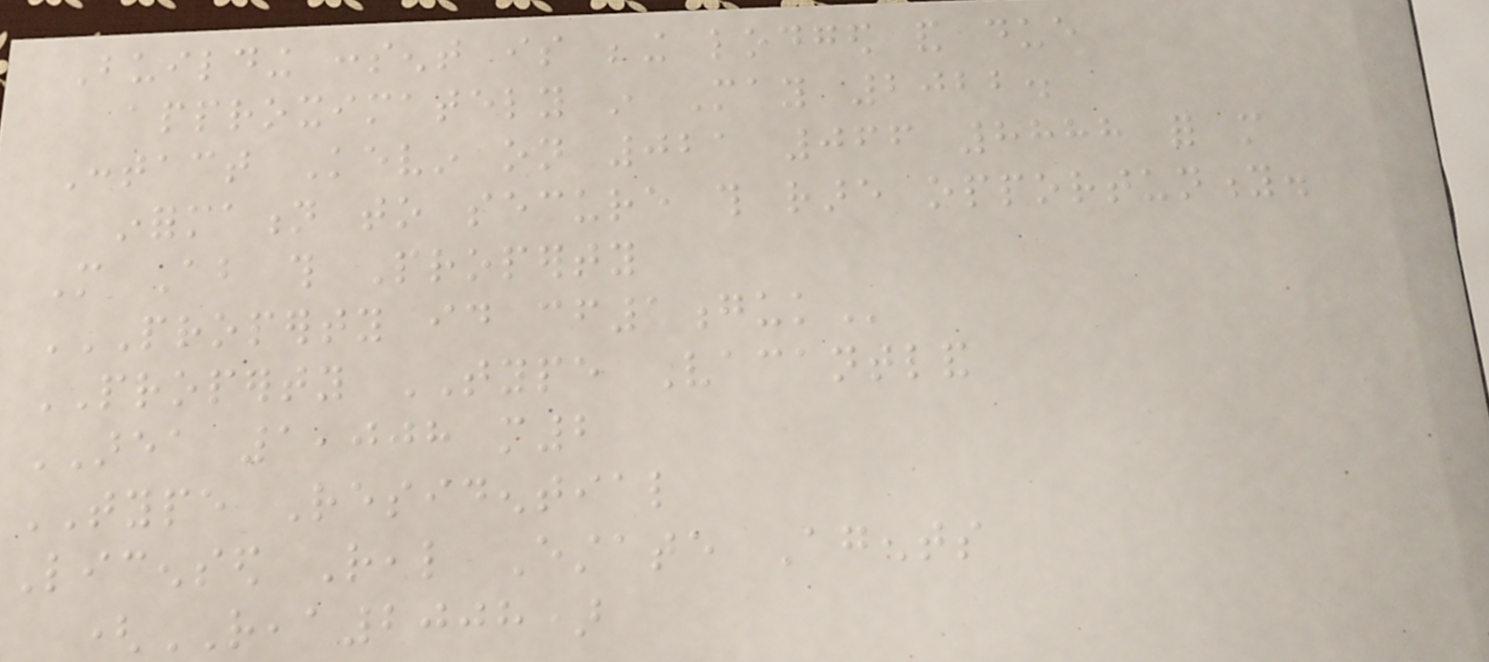Building consent is being lodged and due
approximately in May 2022.
Contact Kevin on 021 066 8888 for more
information to secure this rare opportunity.
More About this Property
PROPERTY ID CF1GUK
PROPERTY TYPE Vacantland
AREA 1,008 m2
TYPE Residential
Licensed Real Estate Agents
(REAA2008)
